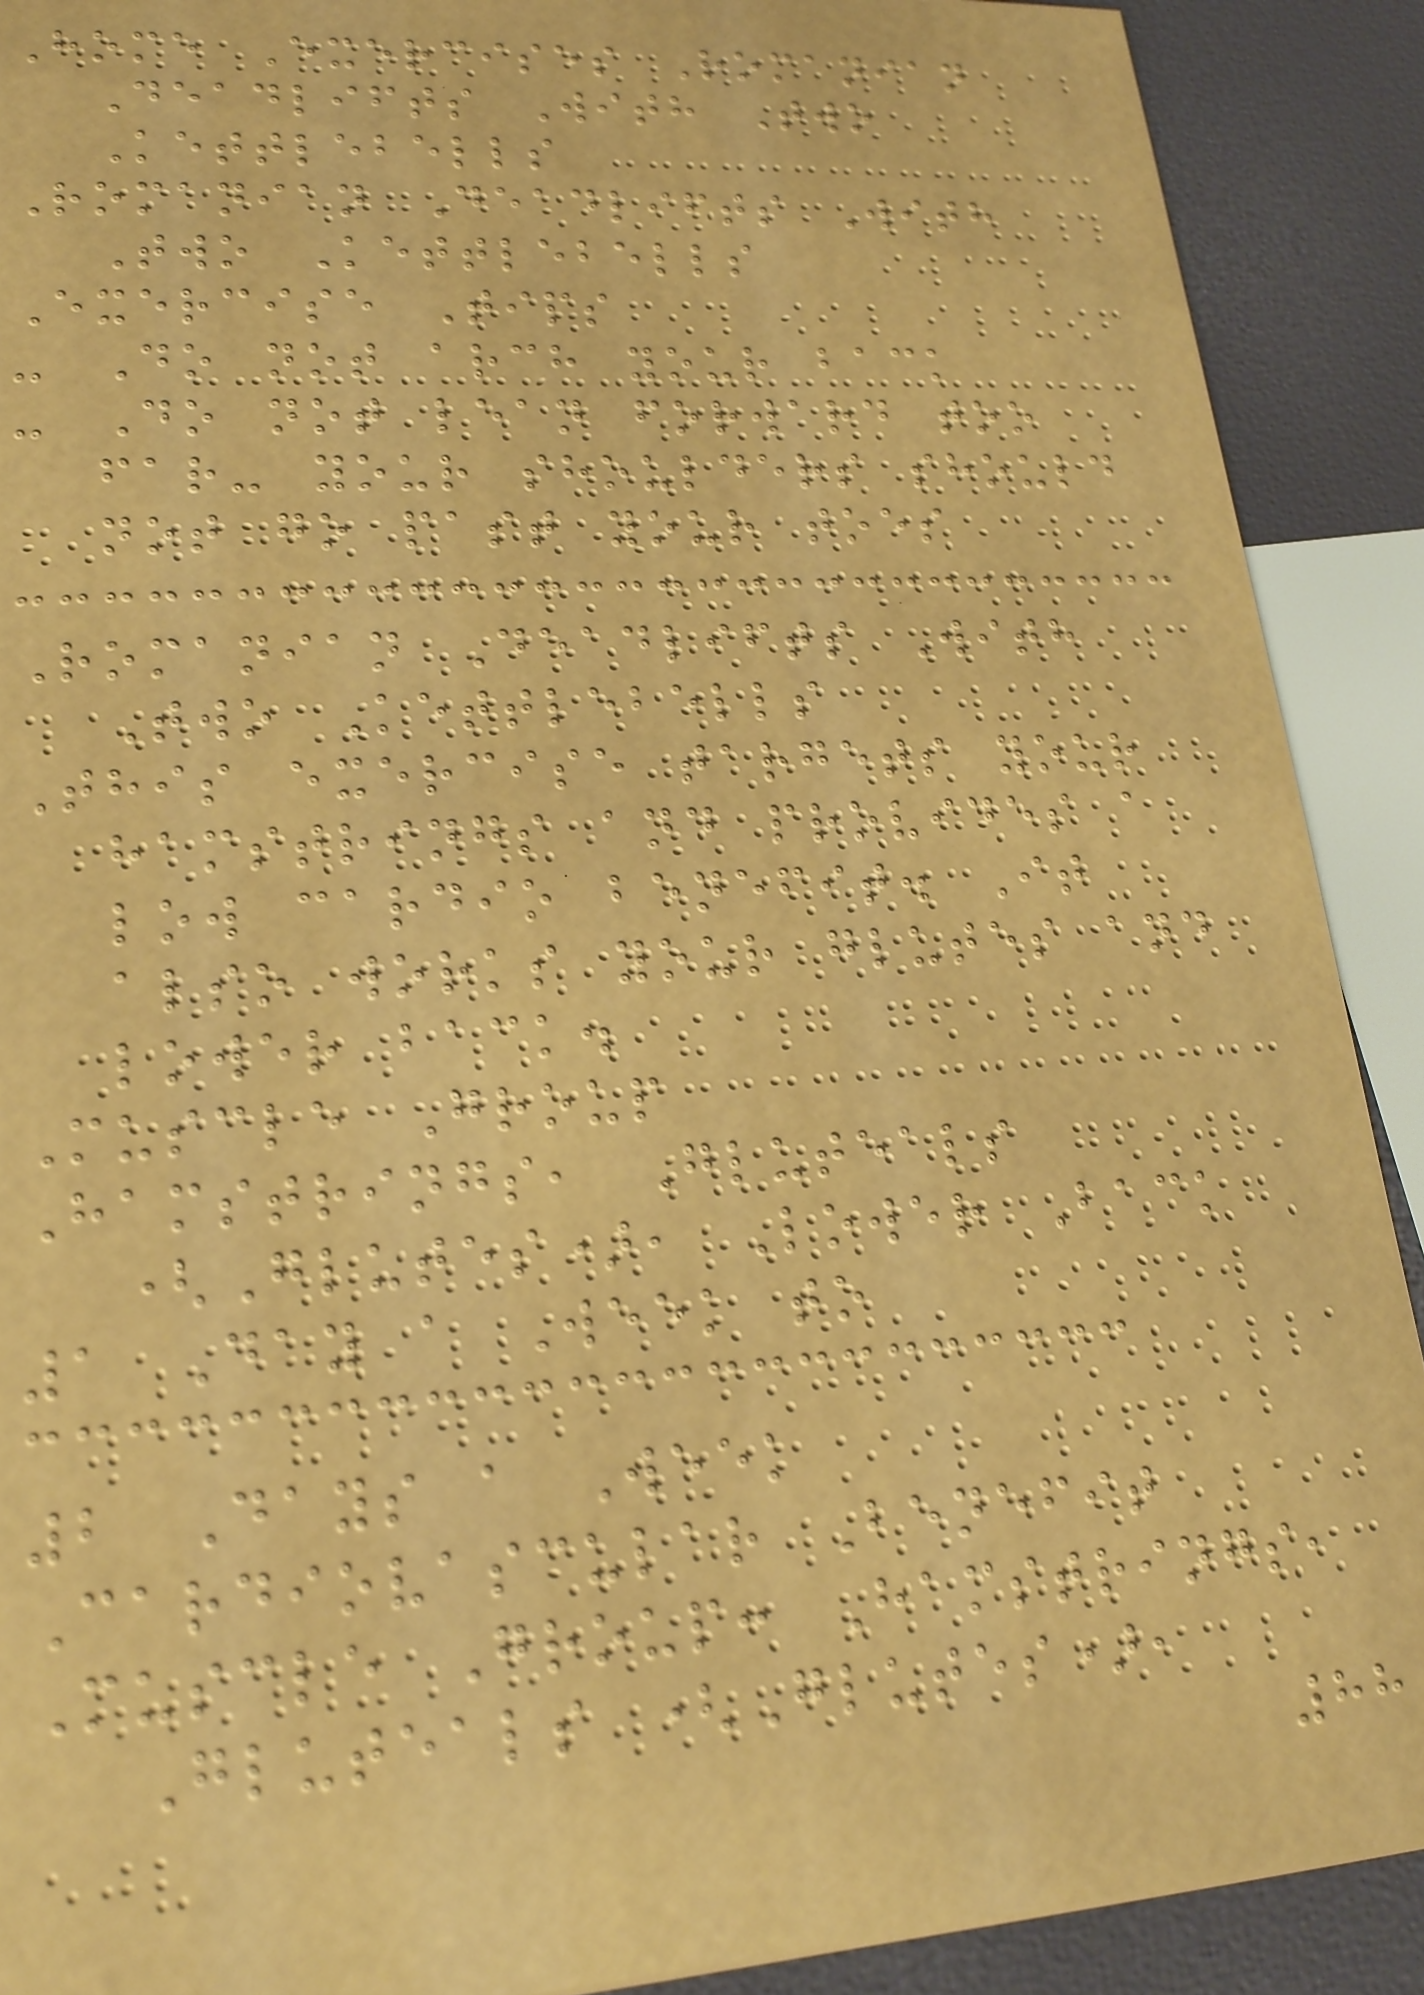Home Exercises Romanian
Deadlifts With Two
Kettlebells
Romanian Deadlifts With
Two Kettlebells
Exercise Tips
- Do not arch your back
- Do not lean forward too
far- your shoulders should
not go past your toes
Romanian Deadlifts With
Two Kettlebells
This exercise targets your
hamstrings and provides a
low cardio benefit. It
also works your glutes and
lower back.
Muscle Group
Hamstrings, Gluteals
(Glutes), Lower Back
1 Day a Week to
2 Days a Week
Cardiovascular Benefit
Muscle Group: Hamstrings,
Gluteals (Glutes),
88
